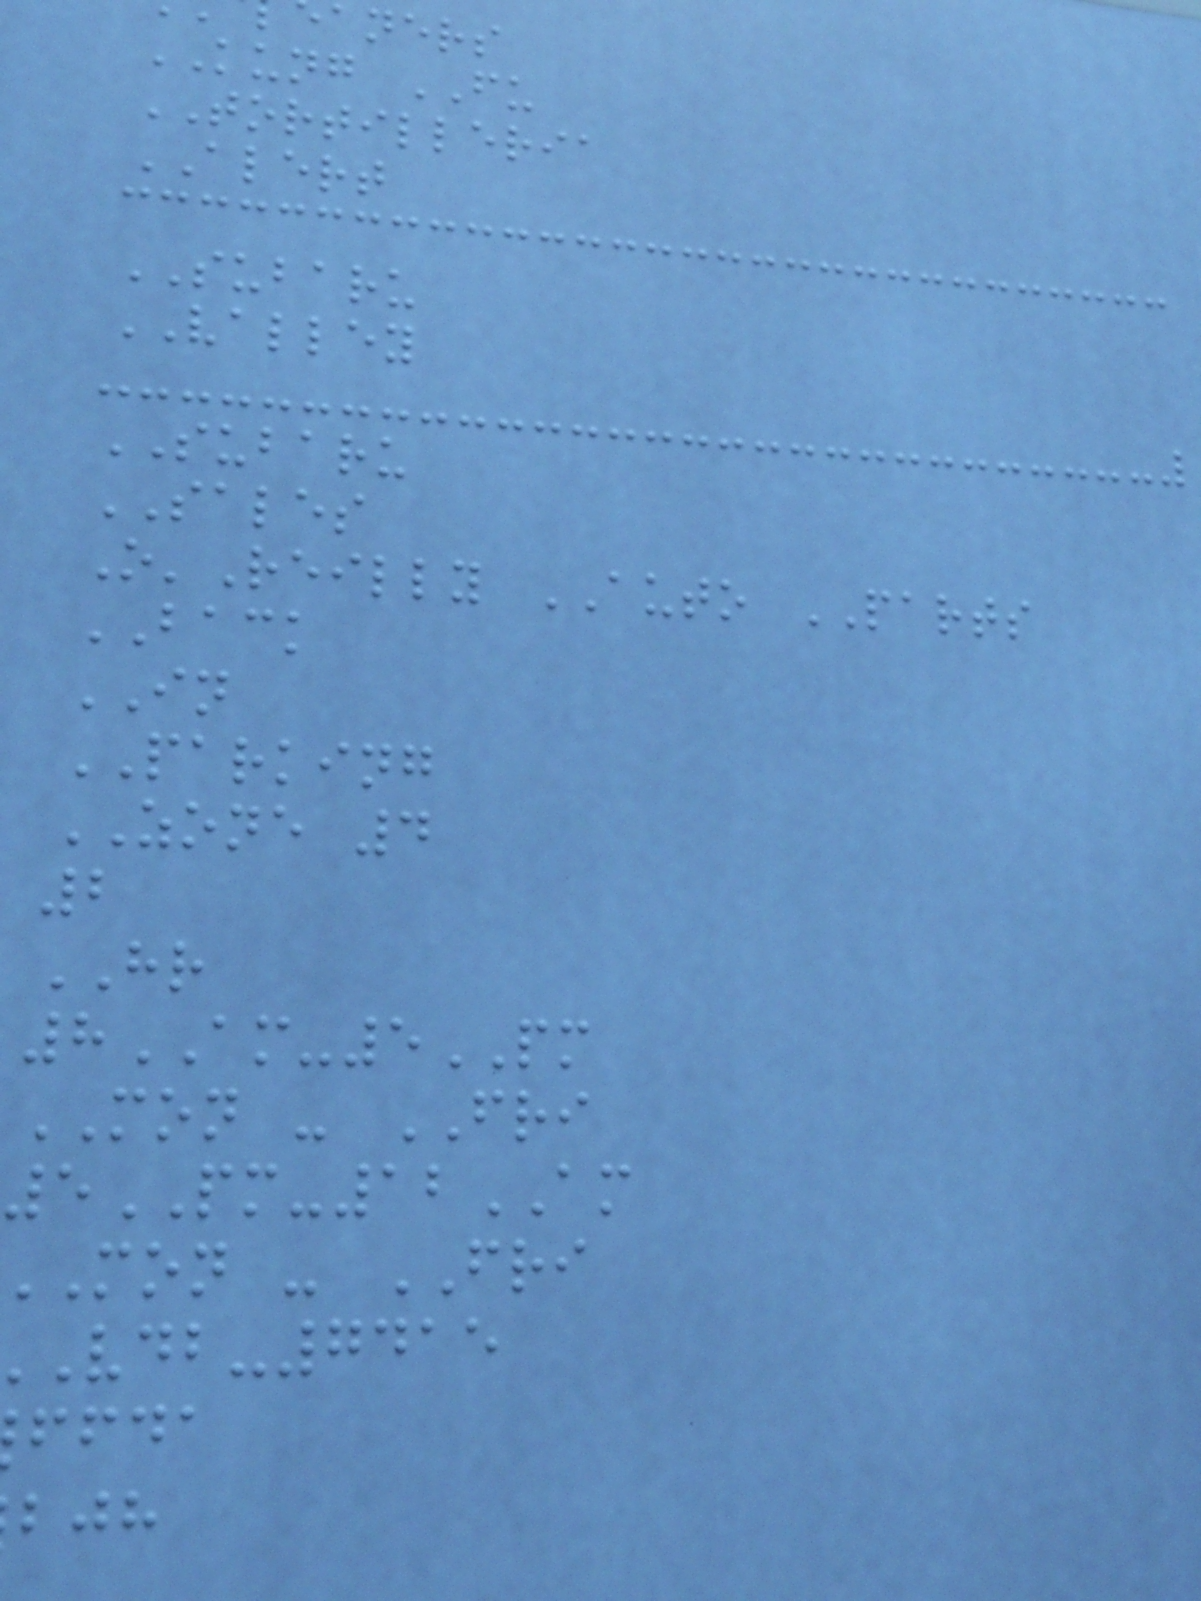aners
KUNG FU
TORTILLERIA
ALERT
SUBARU
VALLEY
SUBARU
SALES
O'Reilly AUTO PARTS
BACK
IN
PARKING
ZONE 4
2
HR
8AM-5PM
MON - FRI
5PM-12AM
mon - FRI
vdb-7415
ffda
